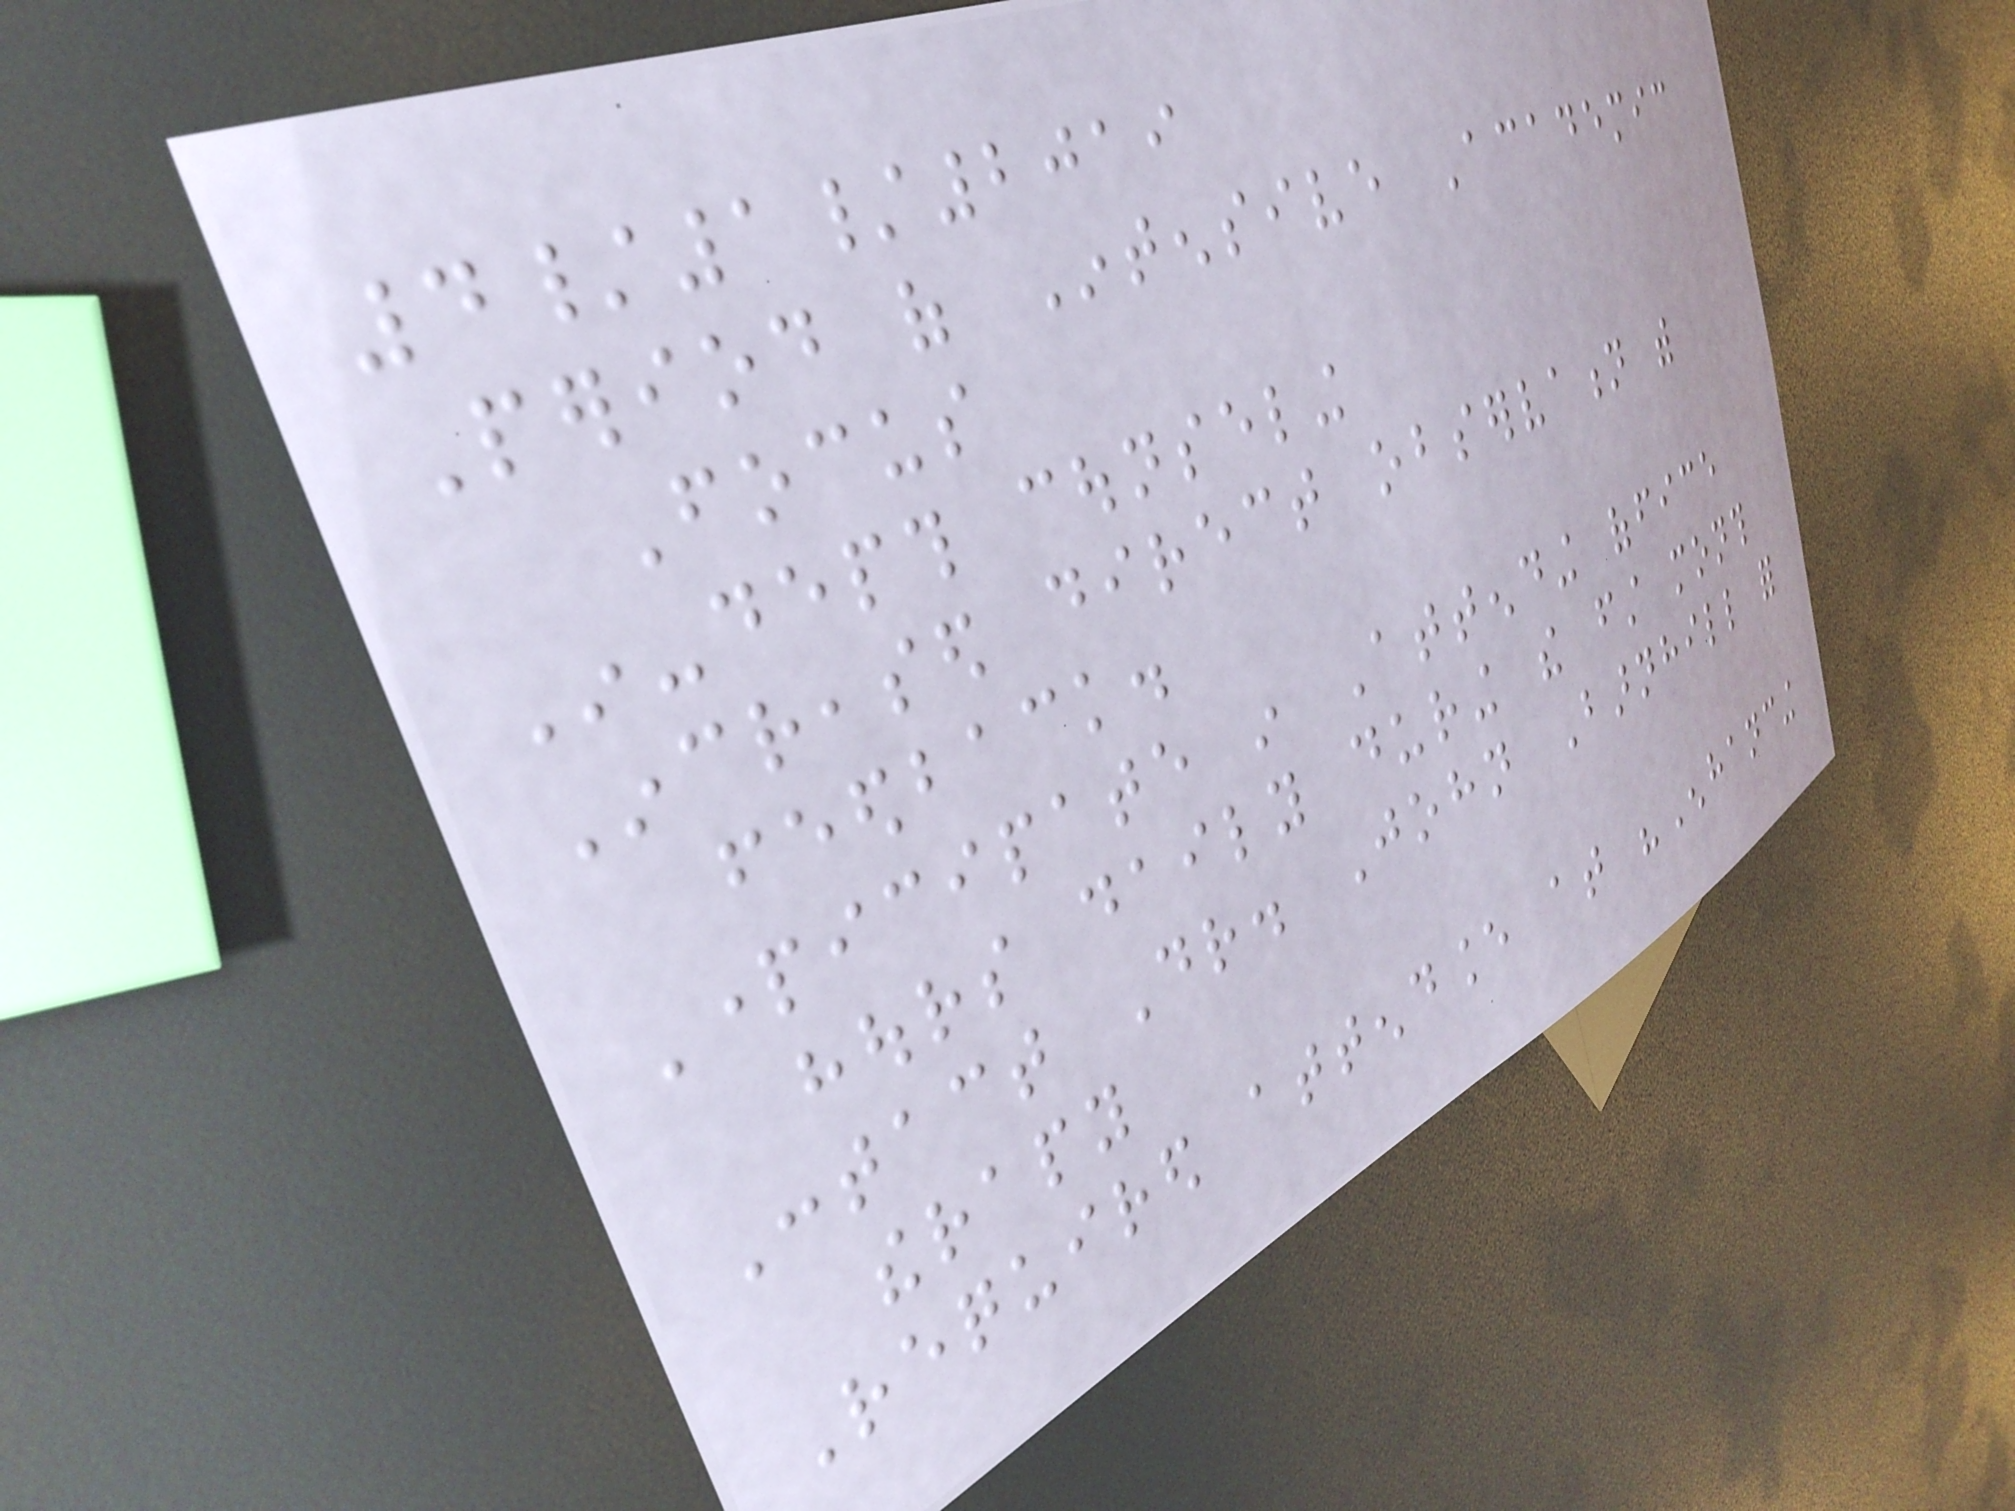4/1/2019
Period of Intensive Academic
Focus
In-depth counseling
Increased direct observation with
feedback.
Participate in Attending office
hours daily during the first month
Contact Dr. John Barnhill for
therapy
Required attendance at "Enhancing
